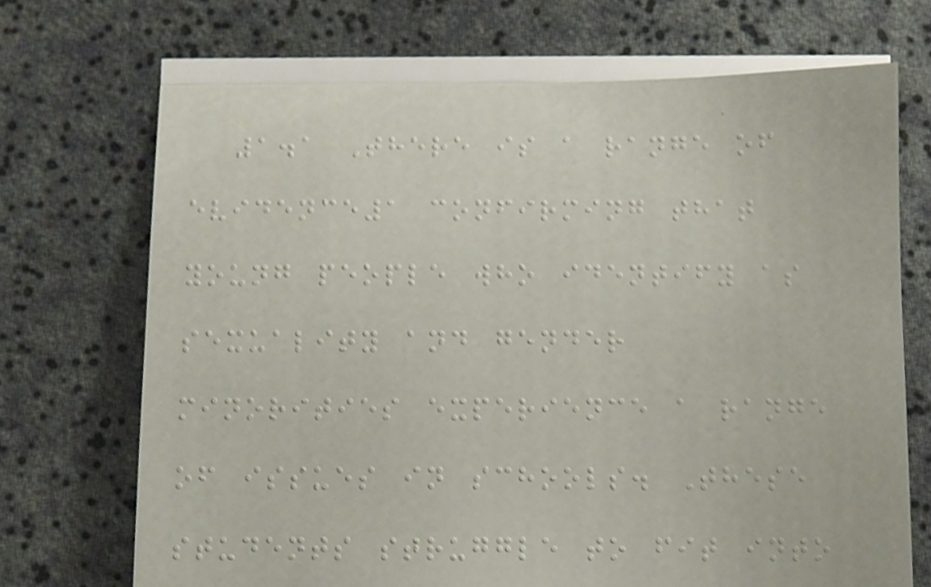1.1 There is a range of
evidence1 confirming that
young people who identify as
sexuality and gender
minorities experience a range
of issues in schools. These
students struggle to fit into
